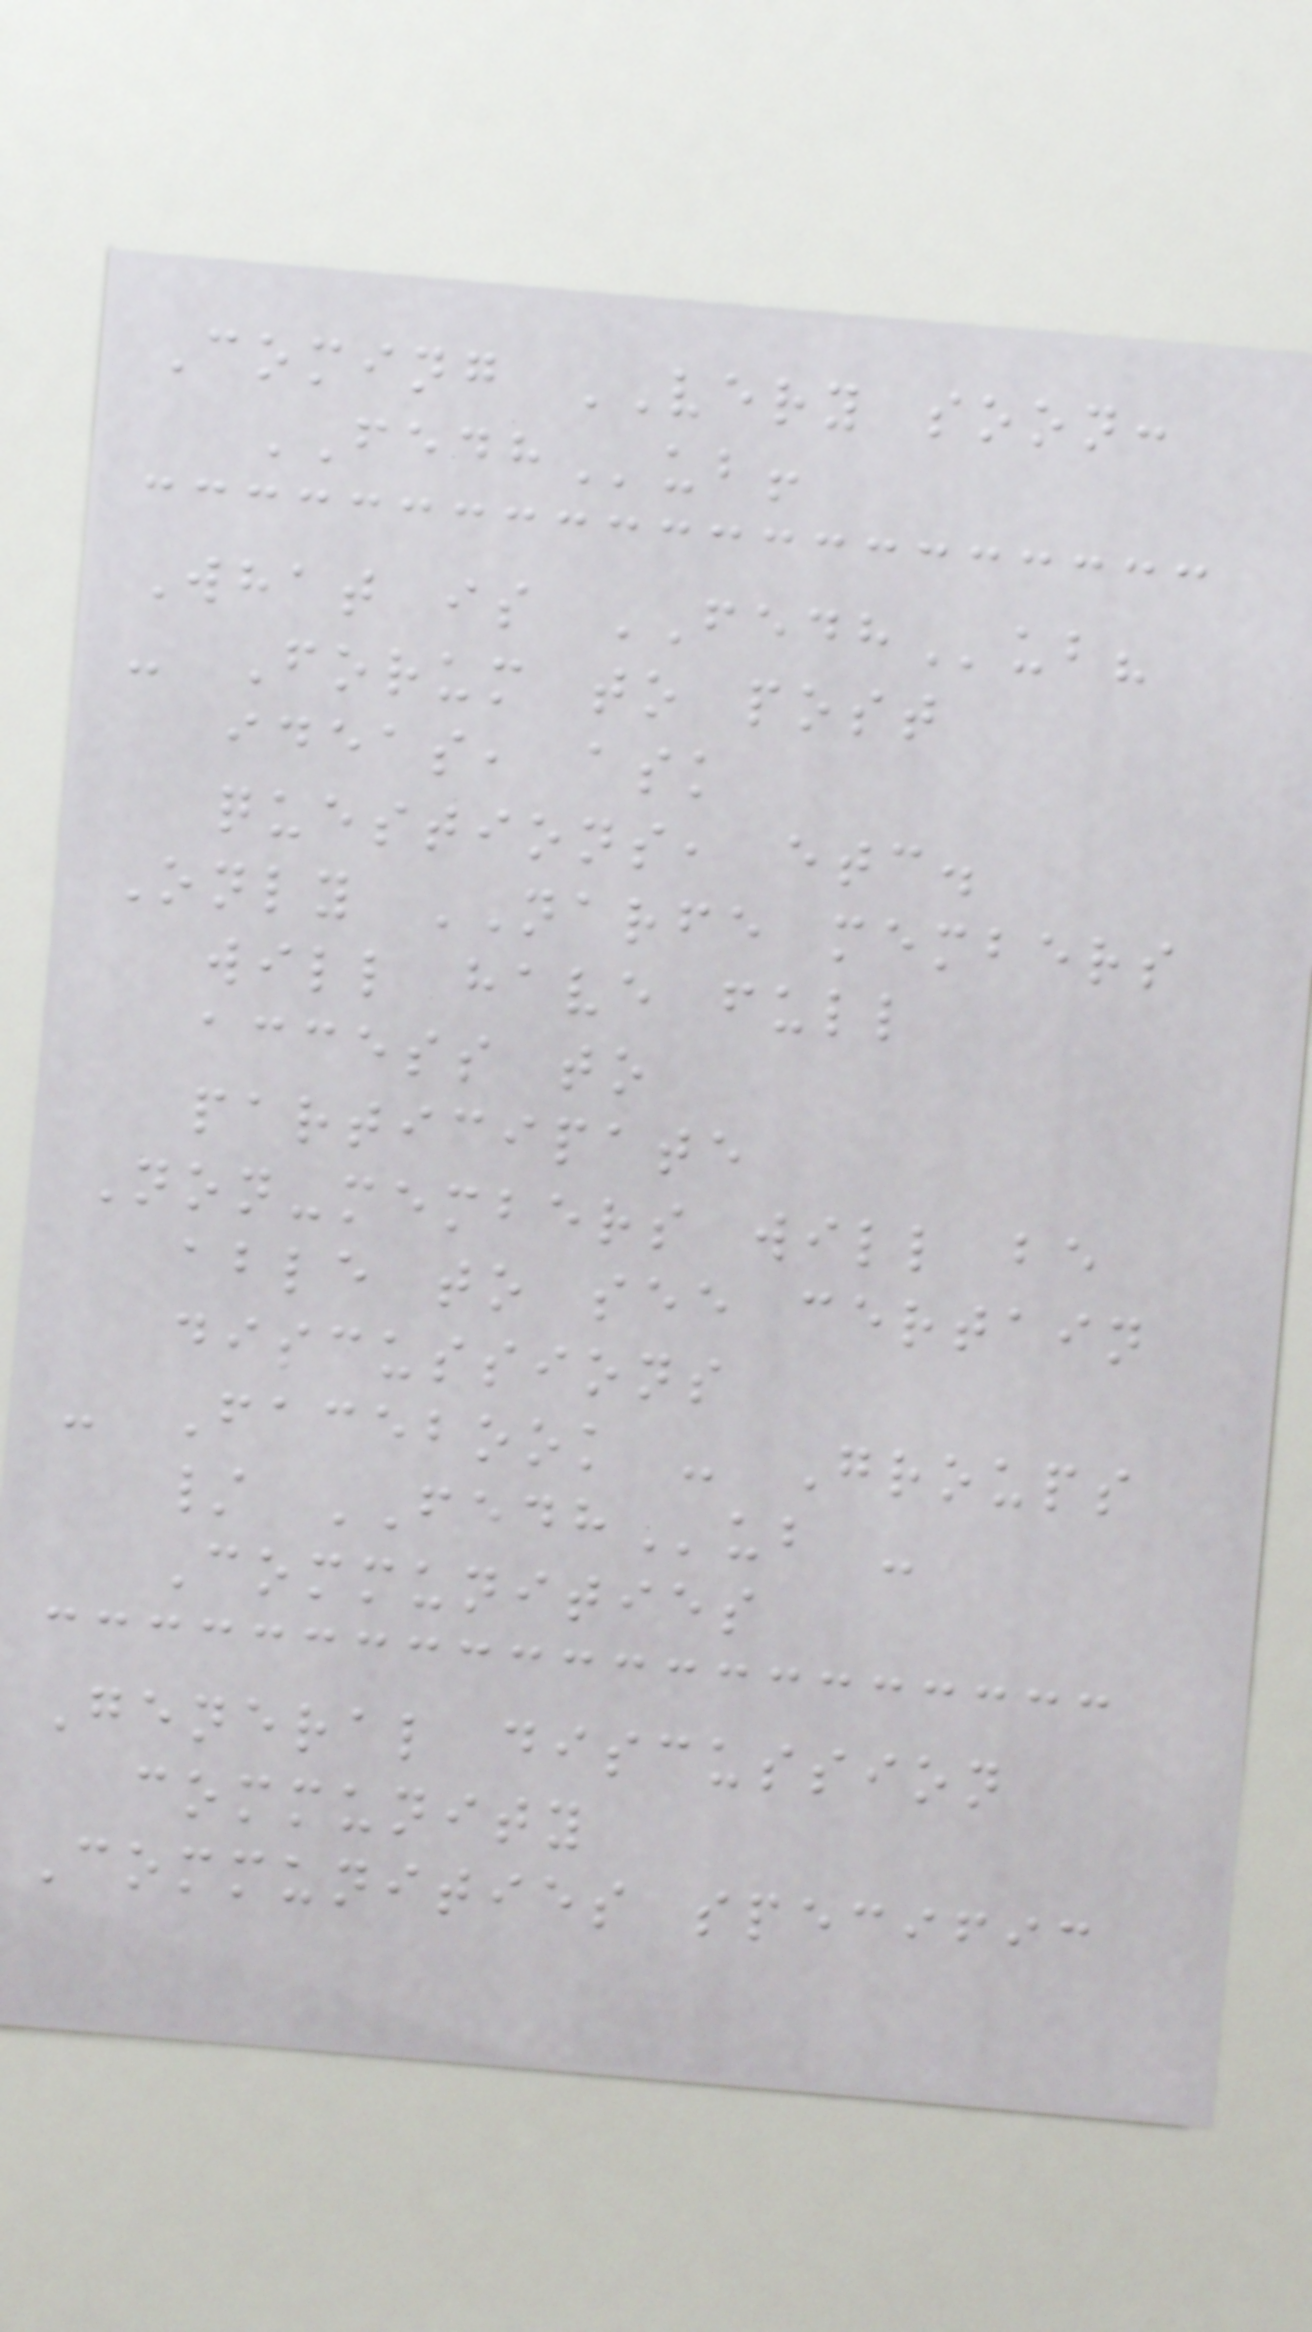Coming VERY soon:
FEDHub!
What is FEDHub?
- Forum to post
ideas, ask
questions, etc.
Only NARFE members
will have full
access to
participate
Non-members will be
able to see certain
discussions
- Facebook - Groups
/ FEDHub -
Communities
General discussion
community
Communities specific
